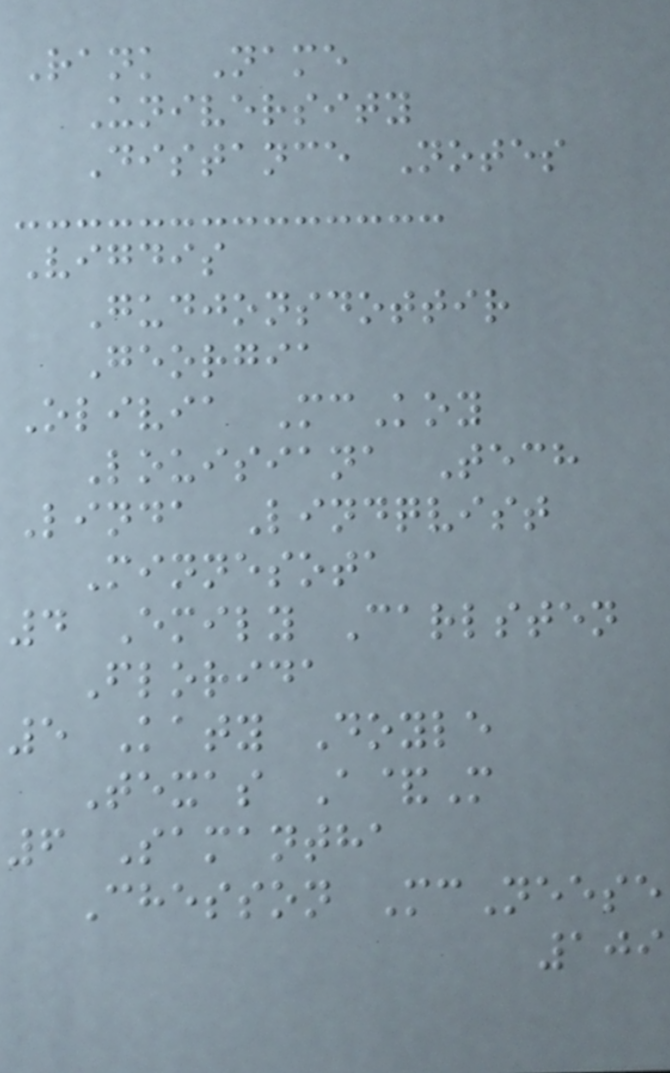Rank Name
University
Distance Notes
Vigdis
Gudjonsdottir
Georgia
Olivia McKoy
Louisiana Tech
Linda Lindqvist
Minnesota
4 Emily Carlsten
Florida
5 Katy Doyle
Texas A&M
6 Samantha
Chesson McNeese
109
